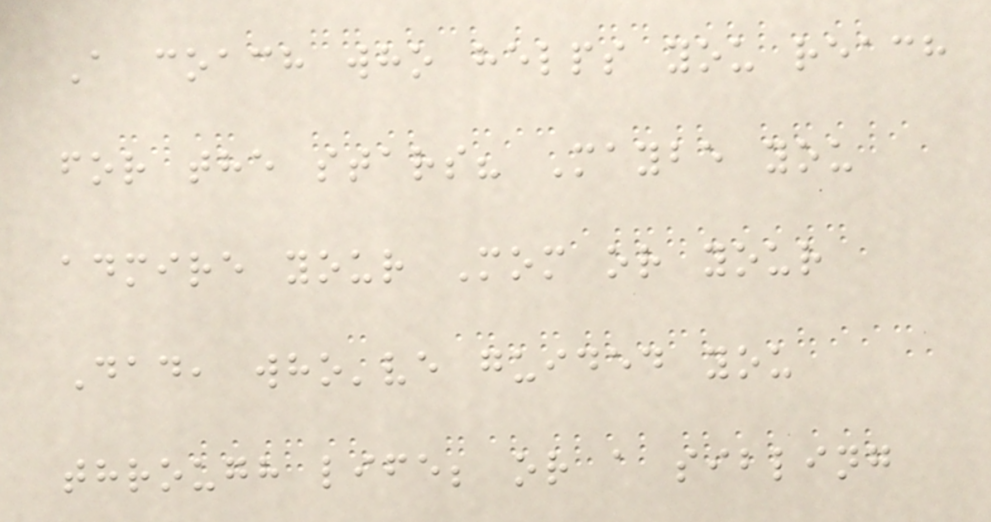A coach who helps you reach
for the stars? Maybe you
admire your Mom or your
Dad, who've guided you
through life; or a sibling
